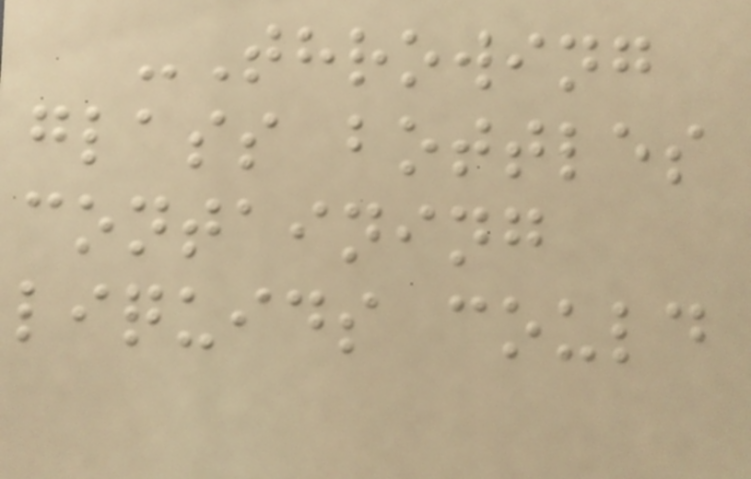-Throwing
glass bottles
containing
liquids could
